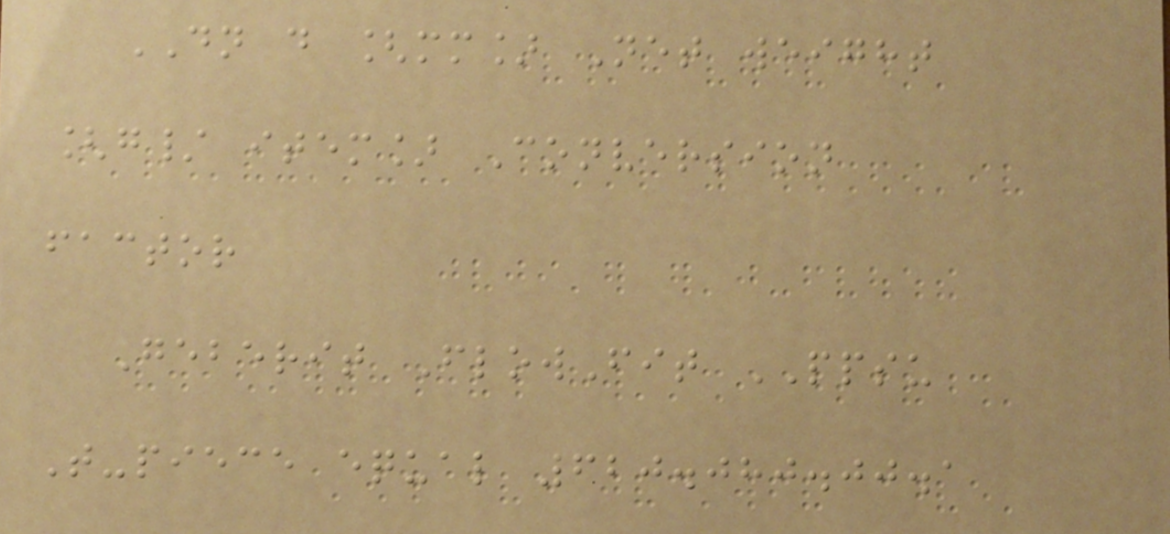DN d [mm] Net weight
[g/ item] Conversion
factor
Geberit FlowFit PPSU
T-piece equal 620.080.00.1
